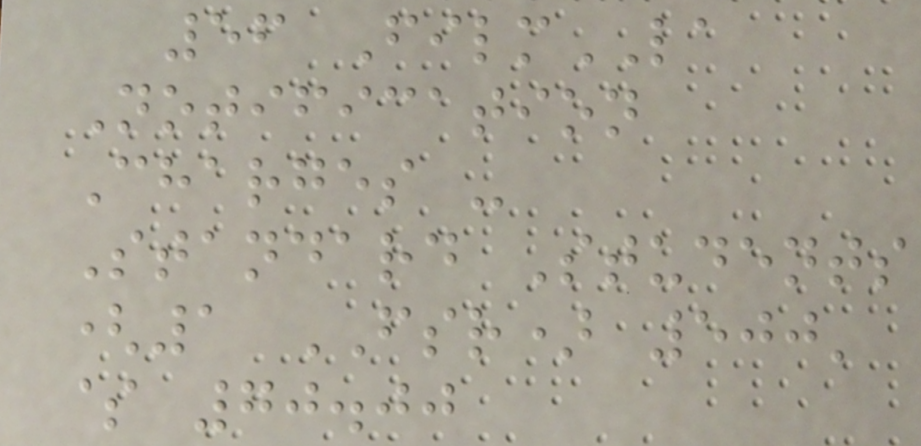56 FilmLA
Notification
Charges -
Standard Students
(1 FSR) 500'
$ 70.00
